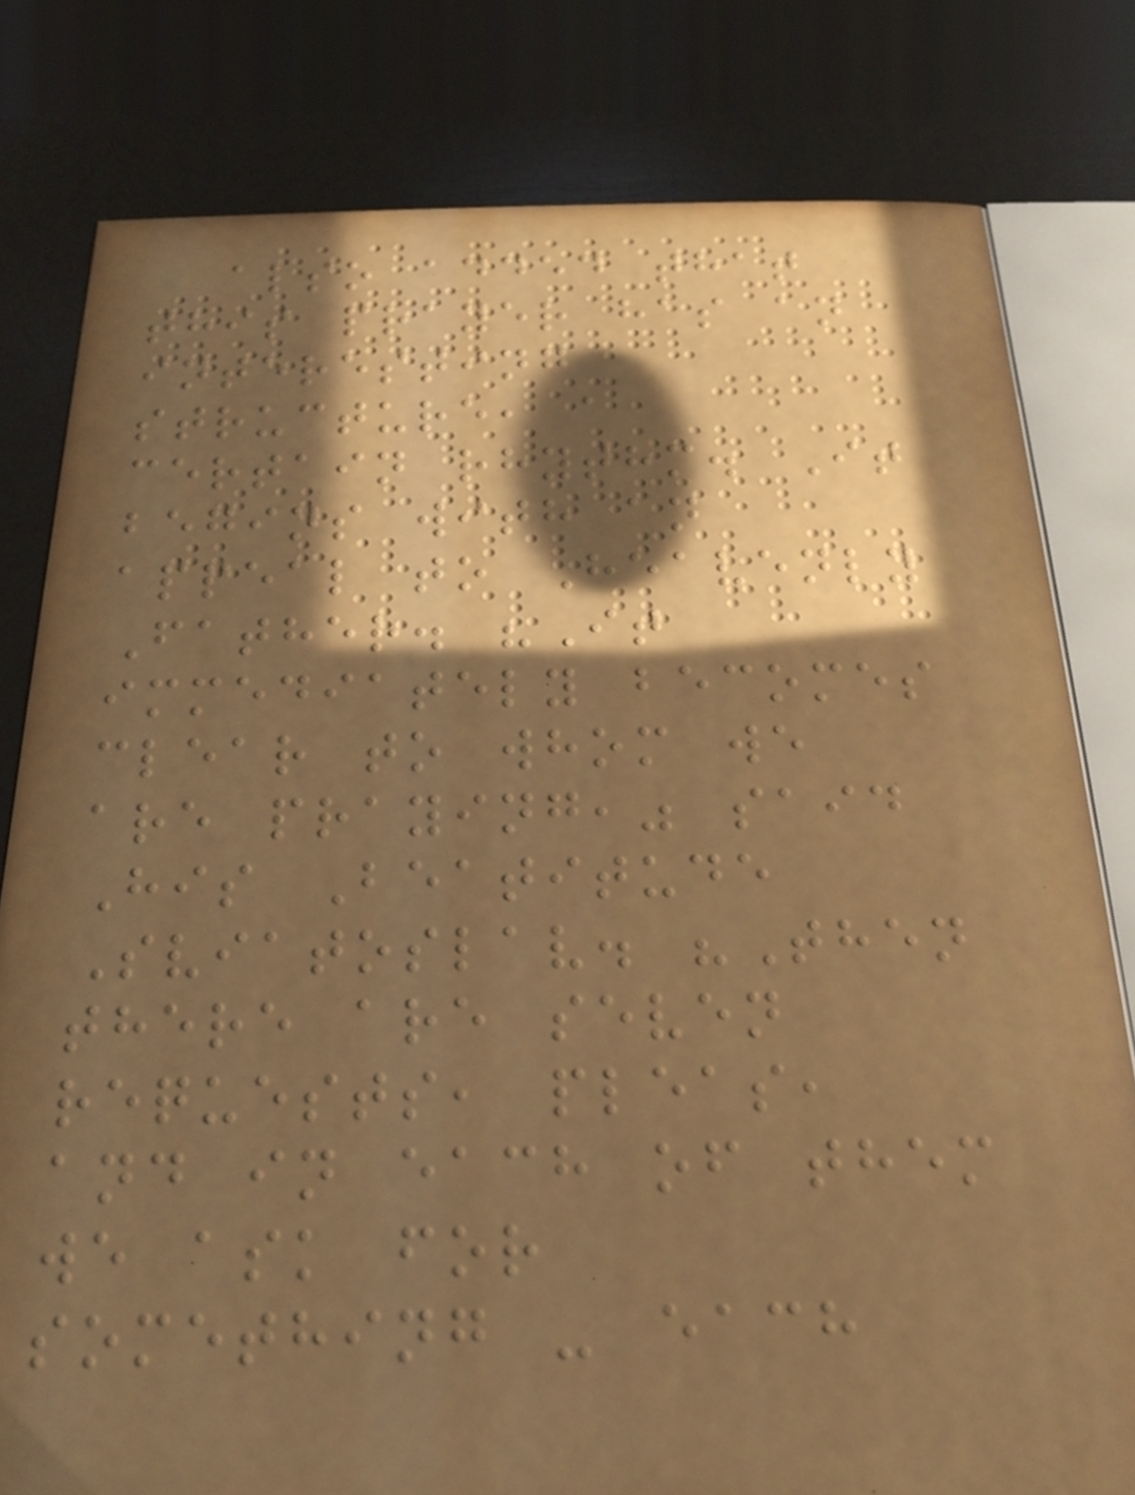also added that
this prayer has an
interesting
structure, a
certain rhythm. It
begins with an
appeal to Heavenly
Father. "It
immediately becomes
clear to whom we
are praying," said
His Beatitude
Sviatoslav. "Then
there are seven
requests, pleas,
and in each of them
we ask for
something - each
